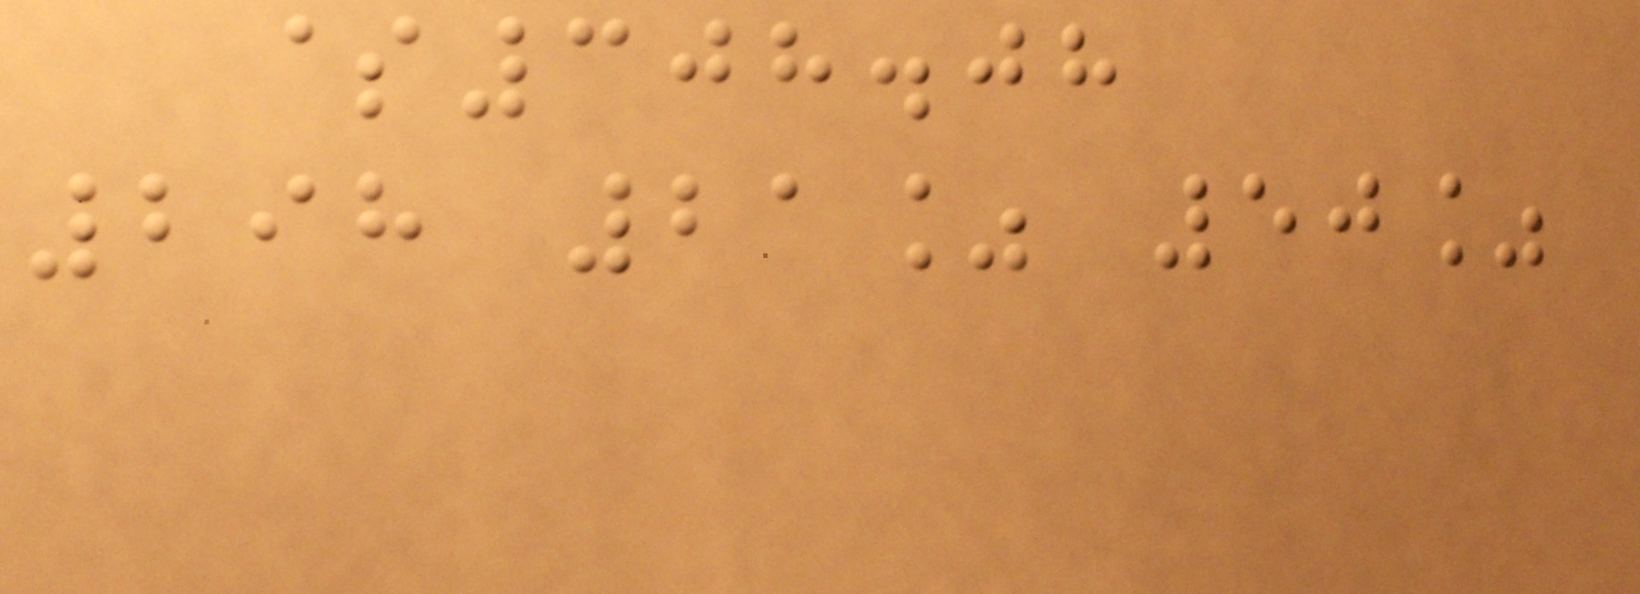$308.08
298 21% 50%
